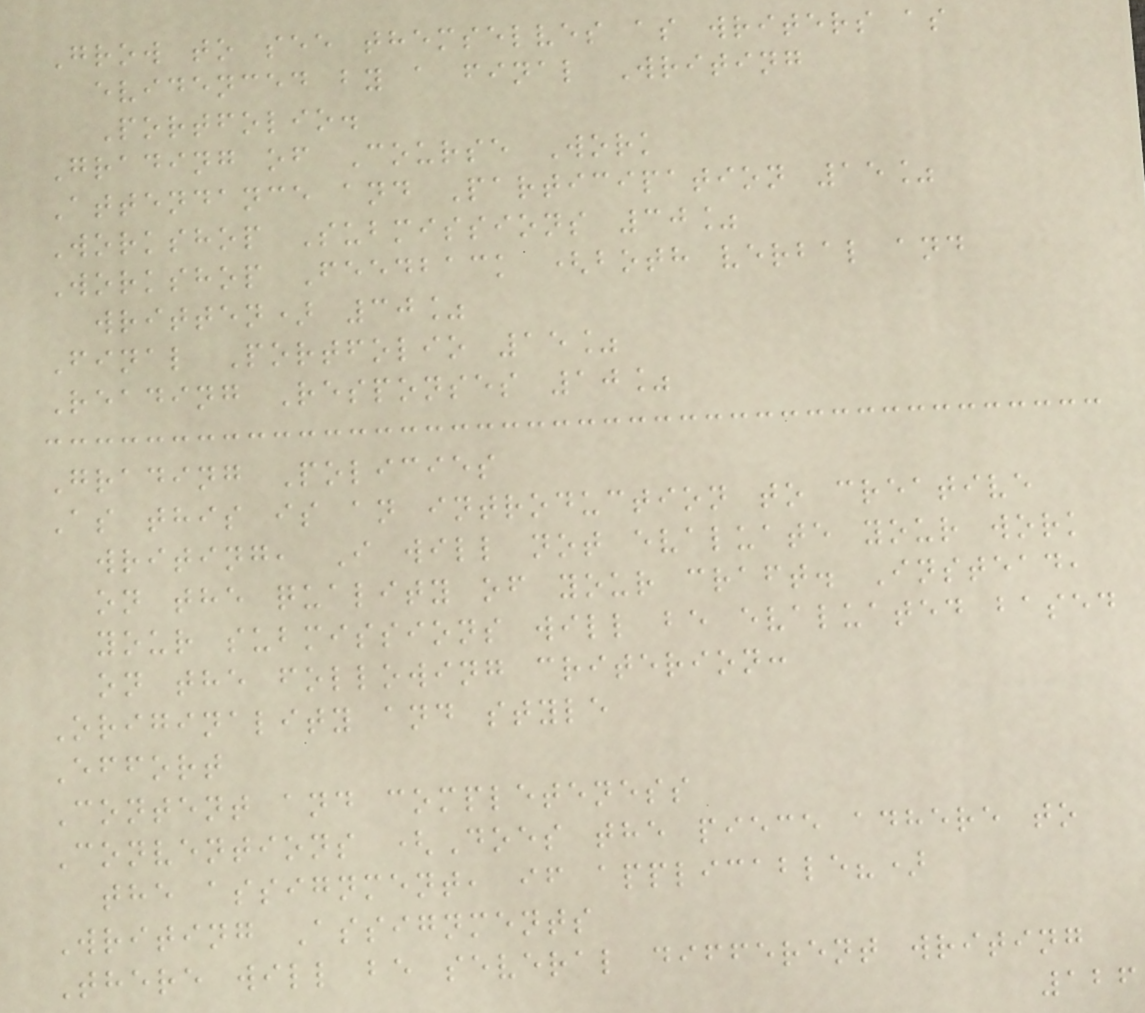Grow to see themselves as writers as
evidenced by a final Writing
Portfolio.
Grading of Course Work
Attendance and Participation 15%
Workshop Submissions 30%
Workshop Feedback (both verbal and
written) 30%
Final Portfolio 15%
Reading Responses 10%
Grading Policies
As this is an introduction to creative
writing, I will not evaluate your work
on the quality of your craft. Instead,
your submissions will be evaluated based
on the following criterion:
Originality and style
Effort
Content and completeness
Conventions (Does the piece adhere to
the assignment, if applicable?)
Writing Assignments
There will be several different writing
126
